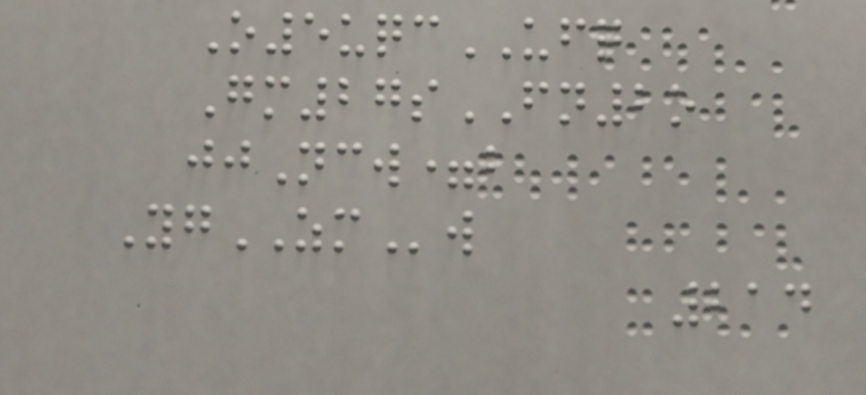O5uqcUFQ
Gm27sFN2o
jjNcw=b
YgZMw
214
